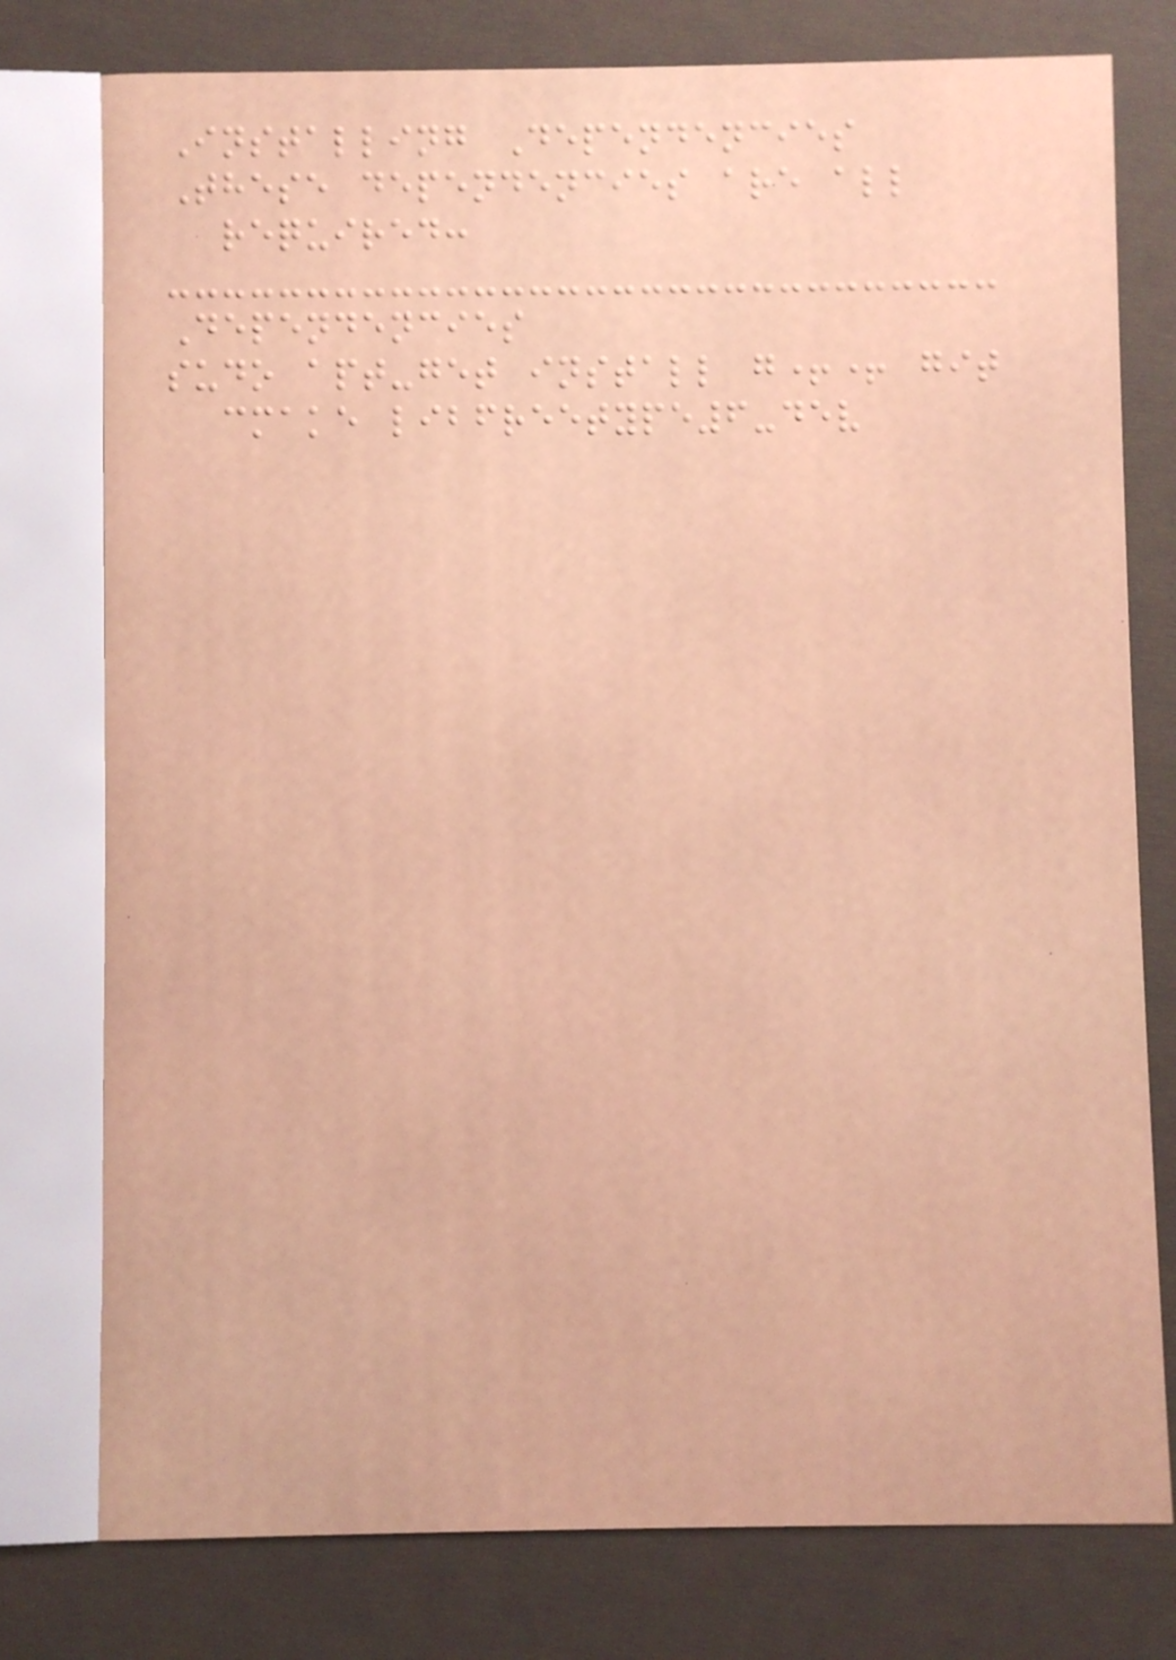Installing Dependencies
These dependencies are all
required:
Dependencies
sudo apt-get install g++ git
cmake libfreetype6-dev
